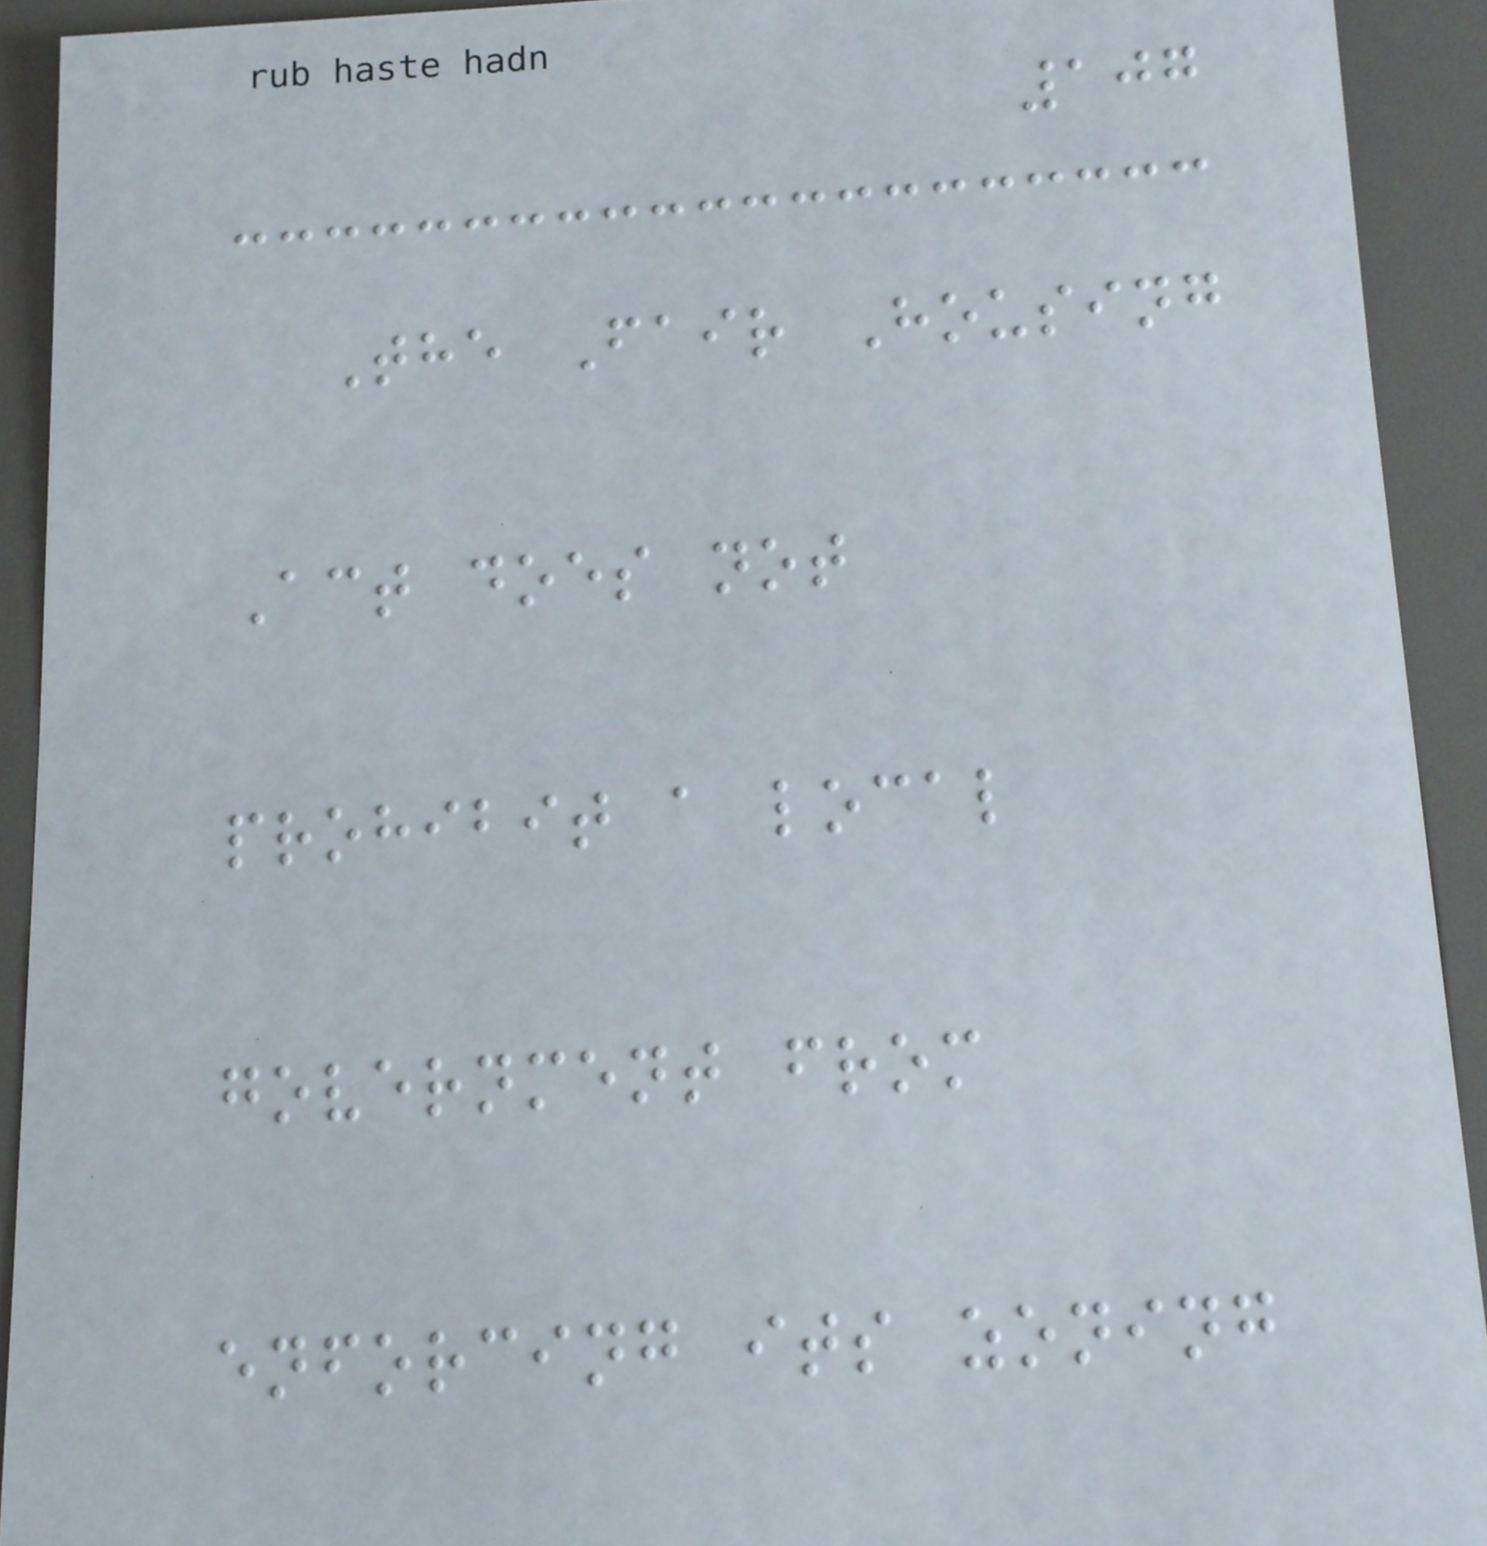107
The Fair Housing
Act does not
prohibit a local
government from
enforcing its zoning
